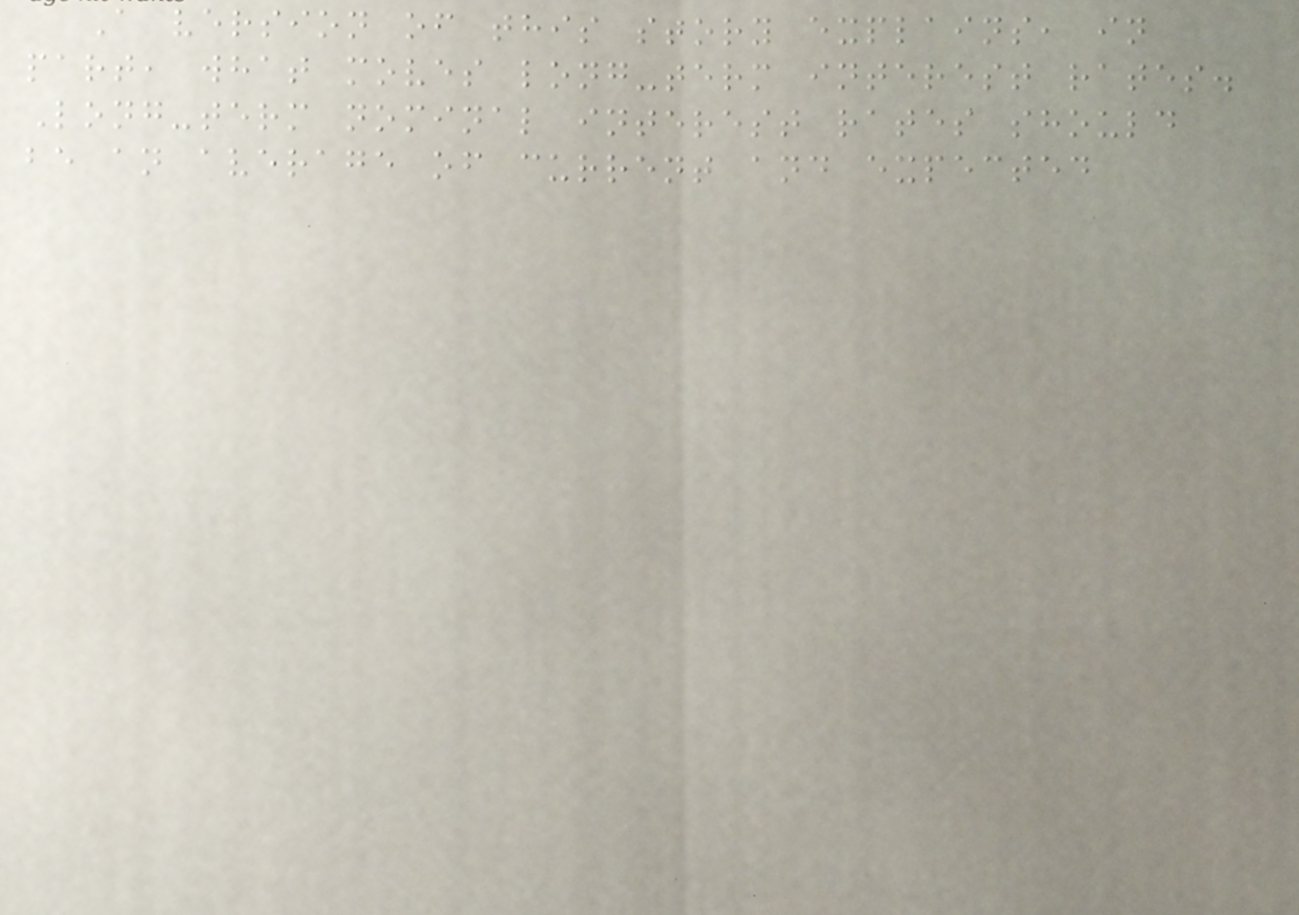A version of this story explains, in
part, what moves long-term interest rates.
Long-term nominal interest rates should
be an average of current and expected
